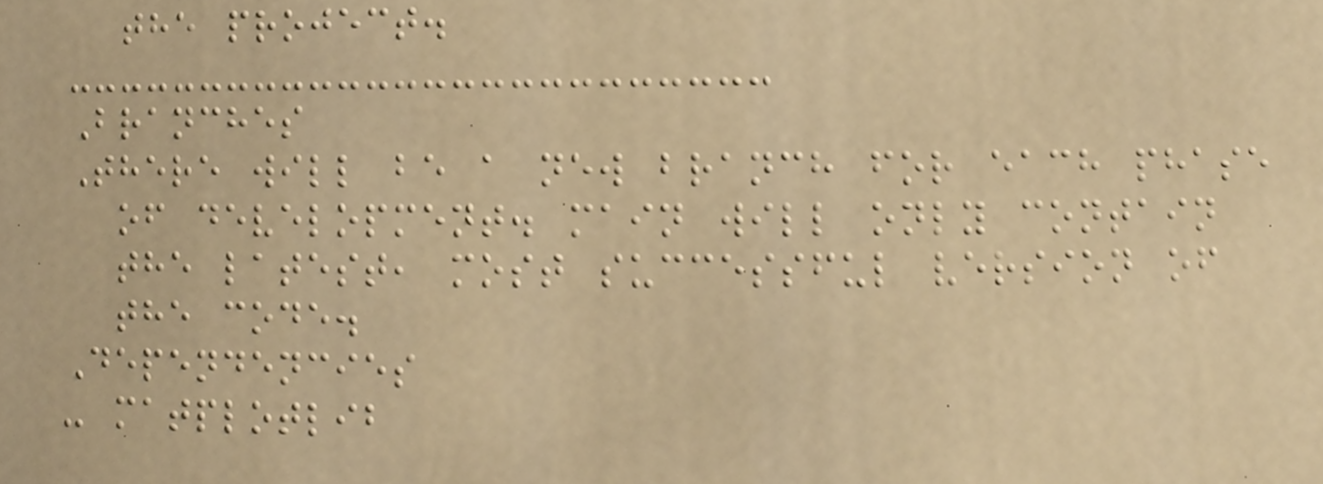the project.
Branches
There will be a new branch for each phase
of development. main will only contain
the latest, most successful version of
the code.
Dependencies
- matplotlib
